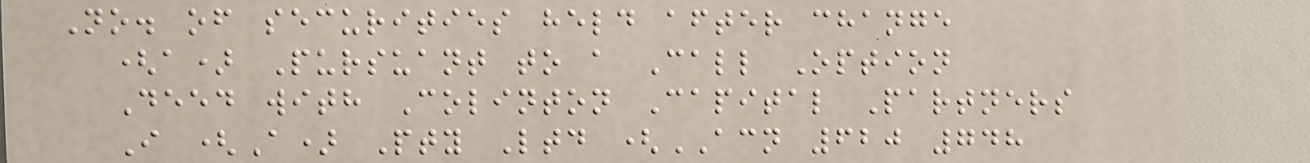No. of securities held after change
(a) Pursuant to a Call Option
Deed with Colinton Capital Partners
I (A) Pty Ltd (ACN 620 748
